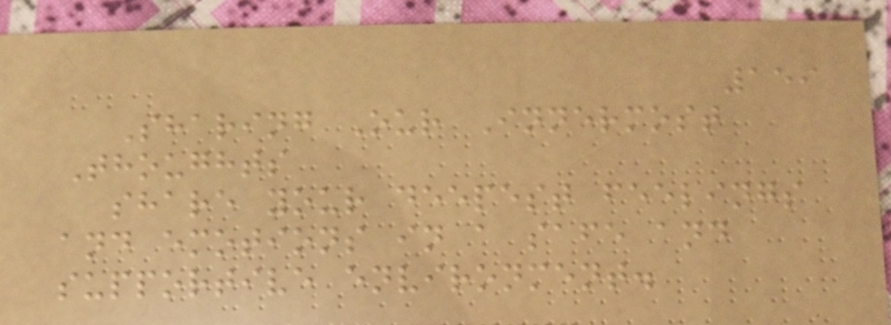159
Sharing Our Innermost
Thoughts
share your deepest feelings
and emotions in a safe and
supportive environment.
